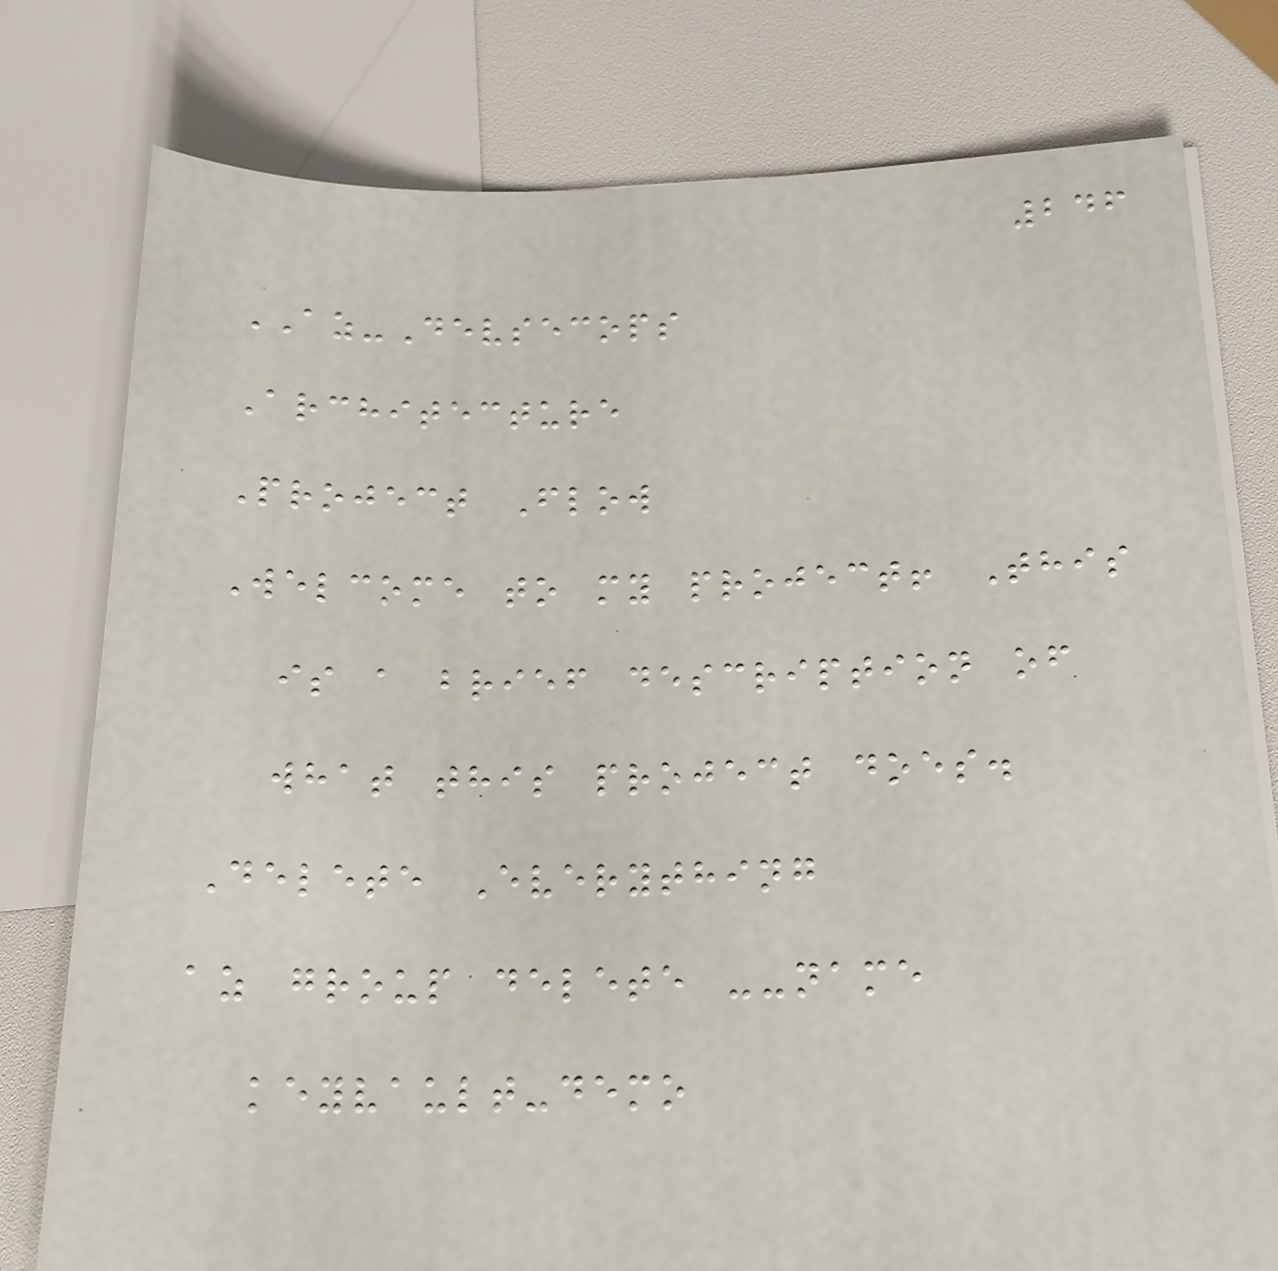246
AZ-Devsecops
Architecture
Project Flow
Welcome to my project! This
is a brief description of
what this project does.
Delete Everything
az group delete --name
keyvault-demo
